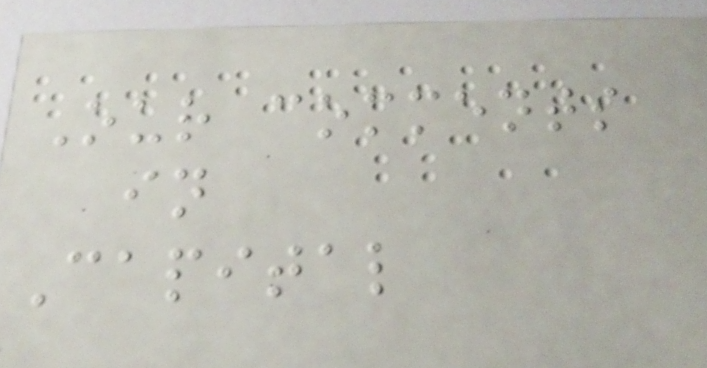Our comments
in
Capital
